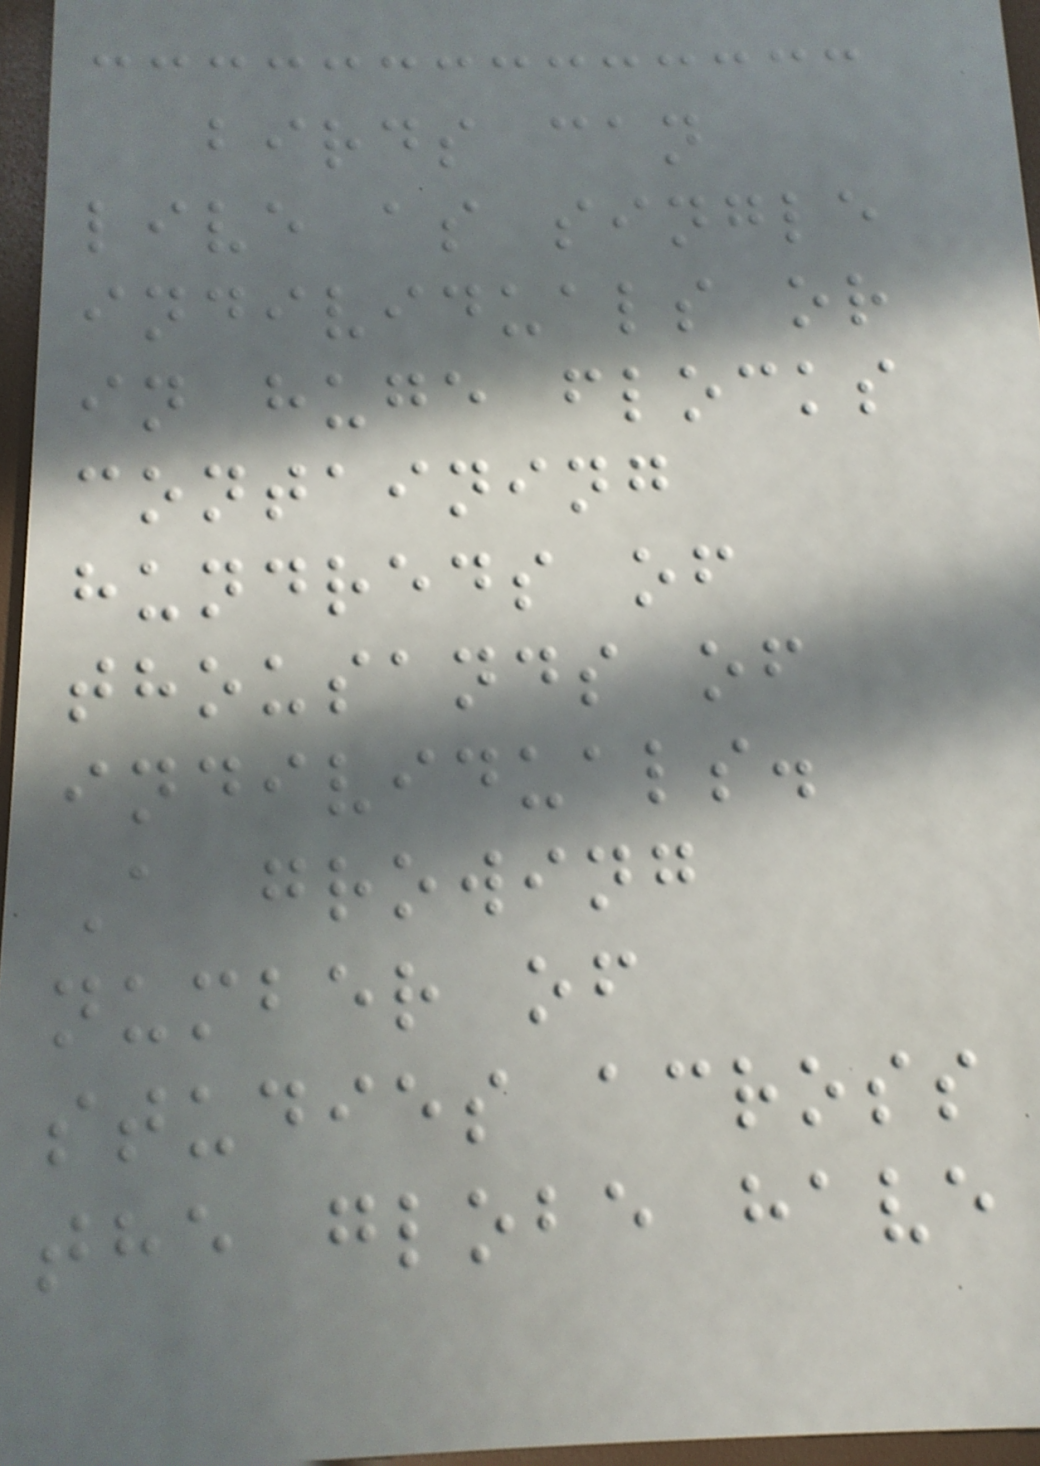birds can
live as single
individuals or
in huge flocks
containing
hundreds of
thousands of
individuals.
A growing
number of
studies across
the globe have
